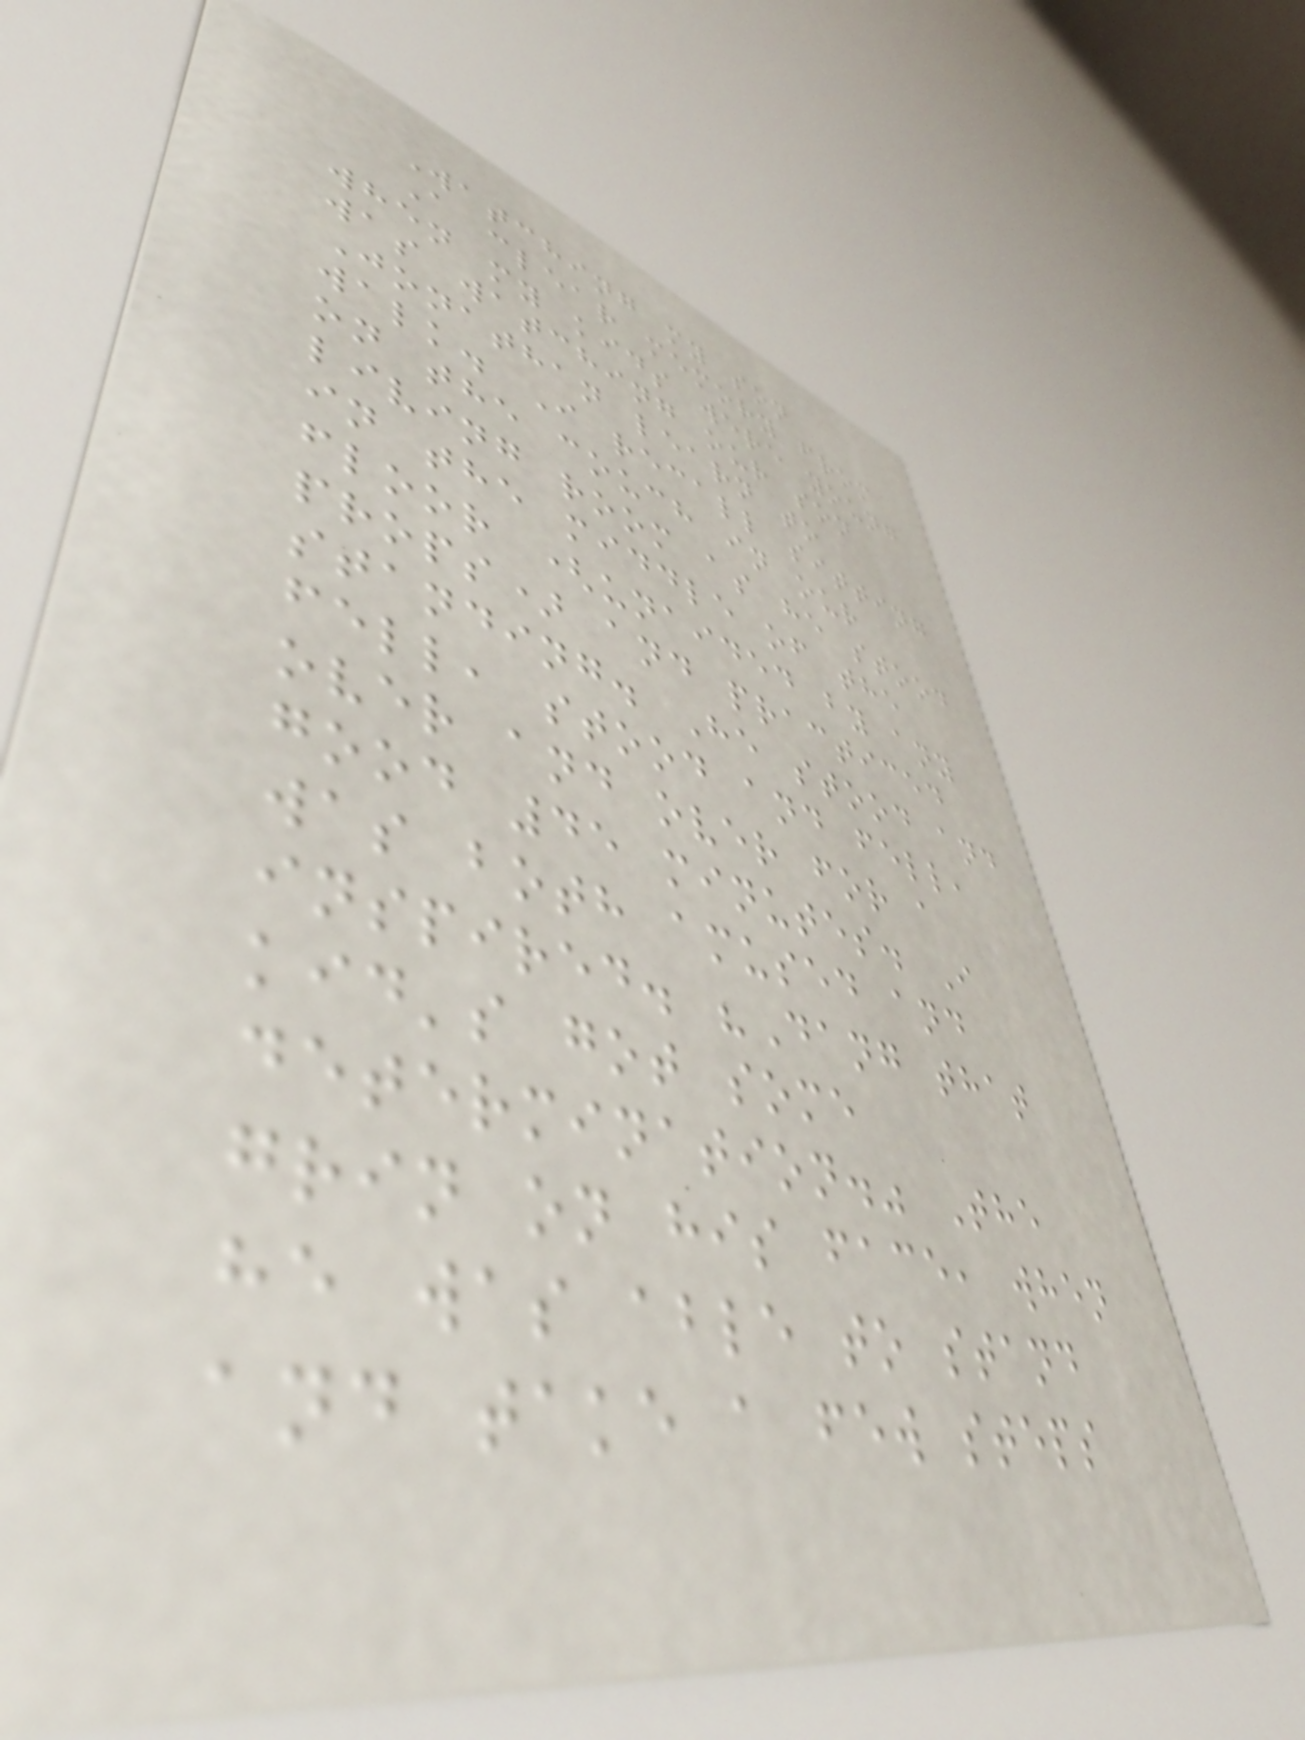Watching my son
A clear memory from
when my kids were young
was watching our son
Jonathan learn to
walk. I recall sitting
on the couch in our
living room as he stood
in the middle of the
floor (unaided by any
props) and practiced
standing. He stood and
fell, stood and fell,
over and over for a
good 45 minutes. I
was both amused and
inspired. "Dang that
kid's got some
determination." The
grin on his face, when
he was able to stand
and take a few steps
